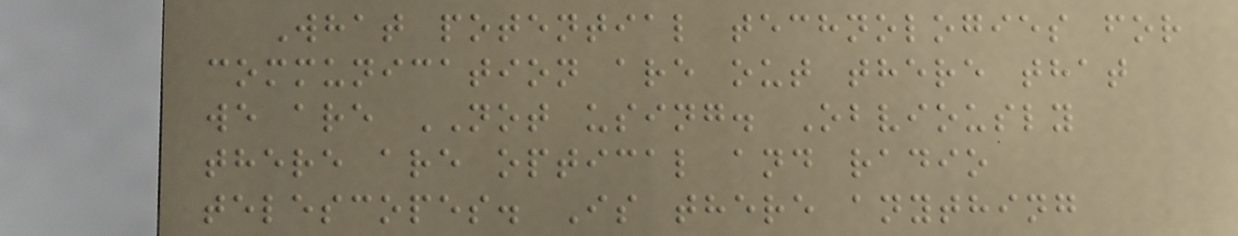What potential technologies for
communication are out there that
we are NOT using. Obviously
there are optical and radio
telescopes. Is there anything
